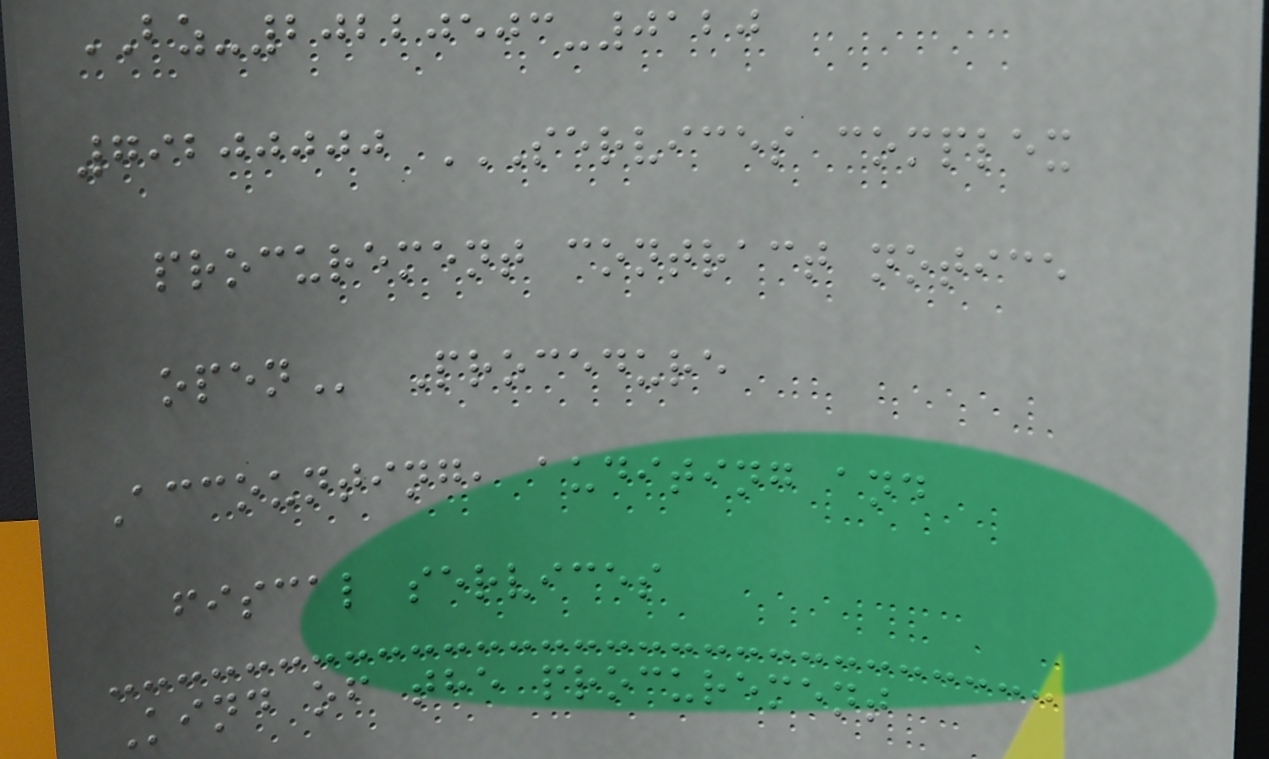BZ-20220503-0120
79200000 SERVICES COMPLEX
PROCUREMENT CONTRACT NOTICE
OPEN Procedure
Accounting, auditing and
fiscal services
Kind of the procurement
